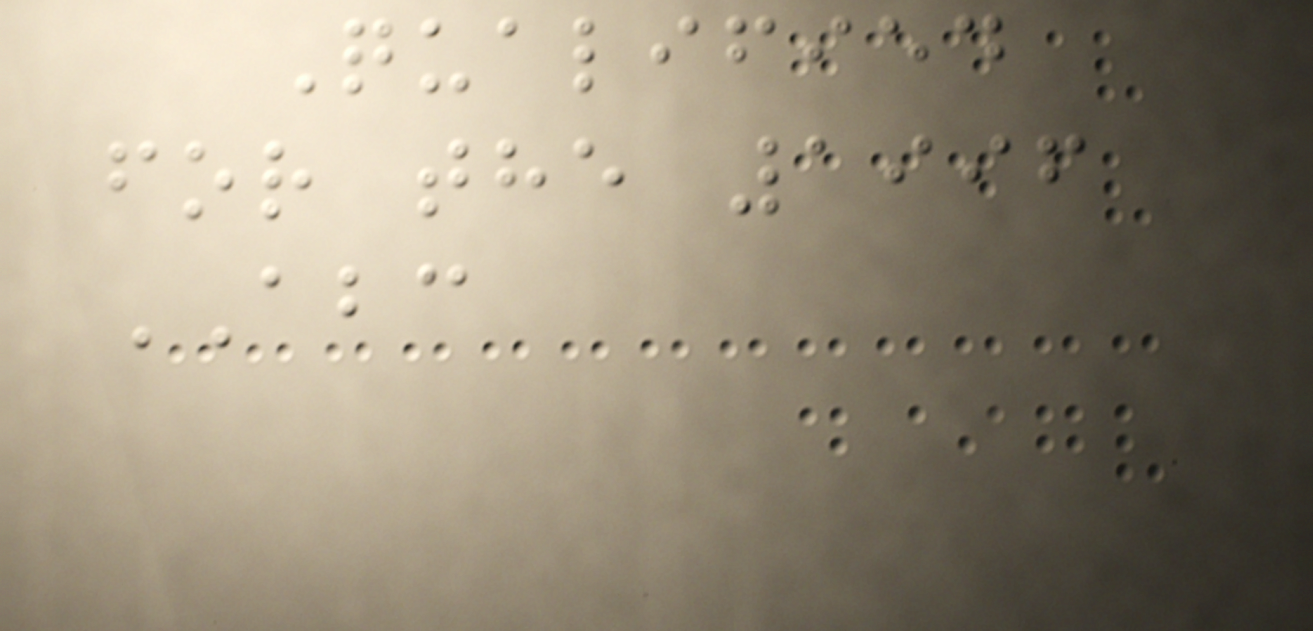Qualified
for the 1996
ABC
